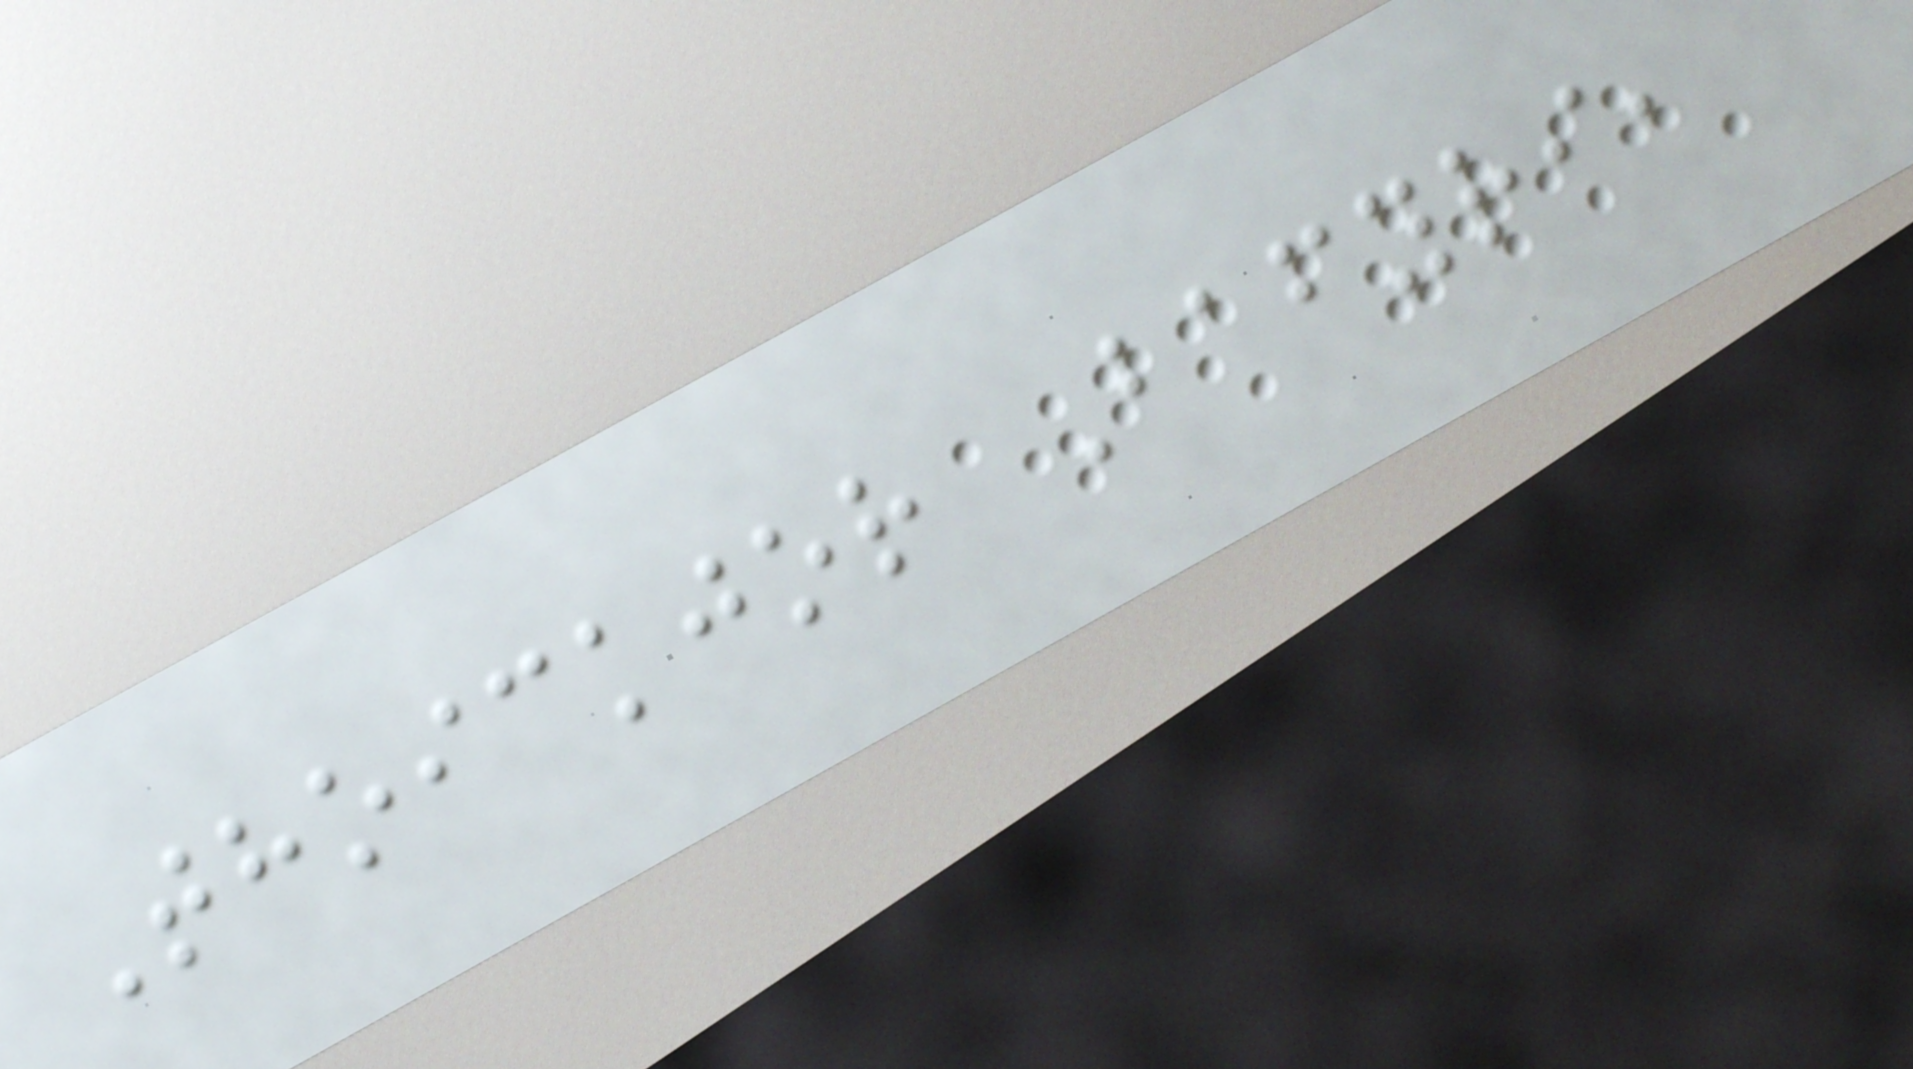Thoickjor Bafyri,
